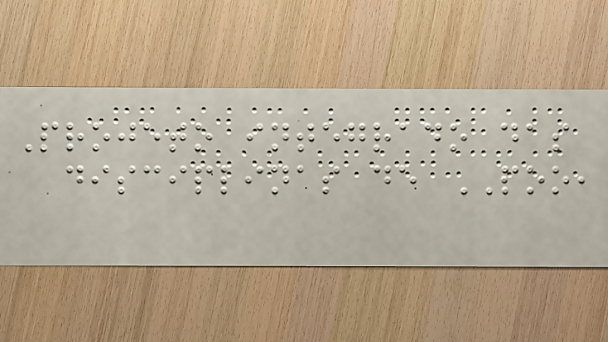Projeto integrado das
disciplinas de POO,
